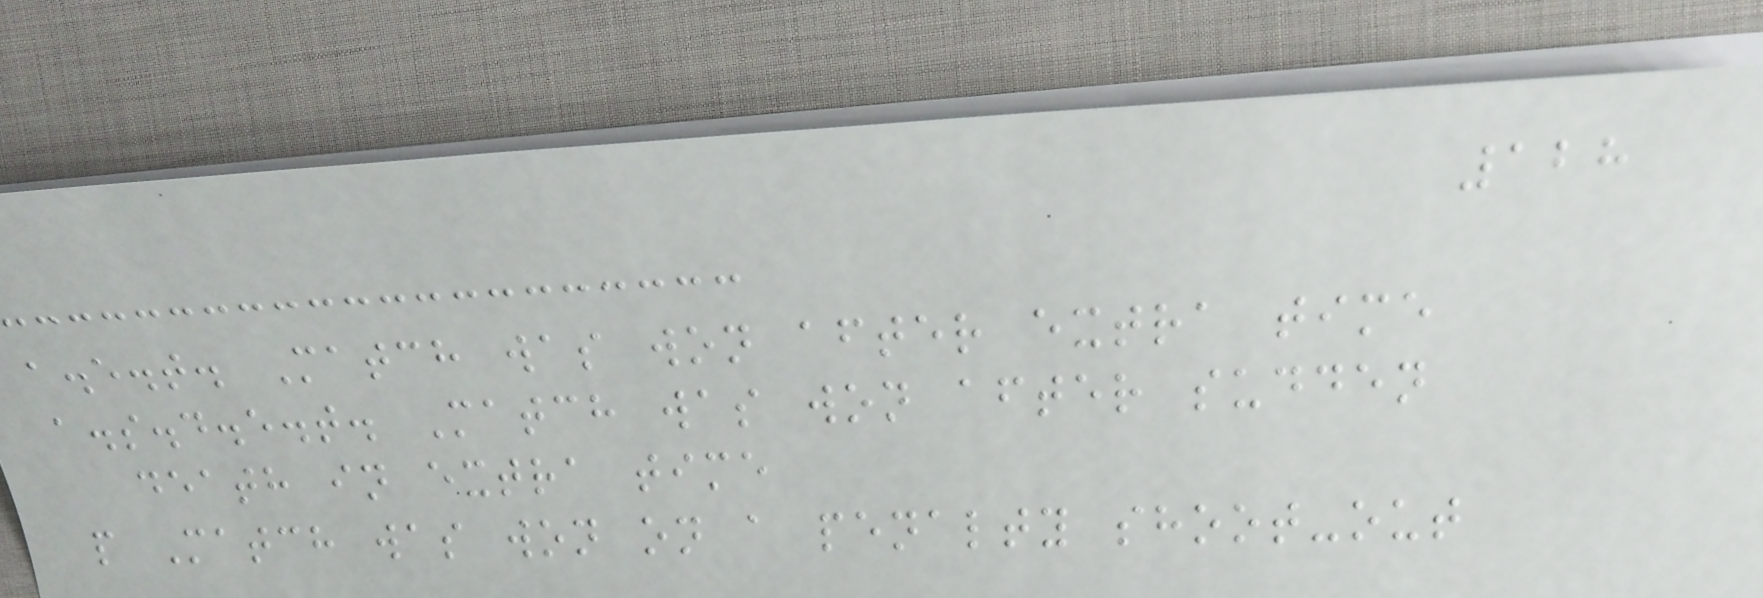128
a.e.t. Match was won after extra time
a.s.d.e.t. Match was won after sudden
death in extra time
p Match was won on a penalty shoot-out
